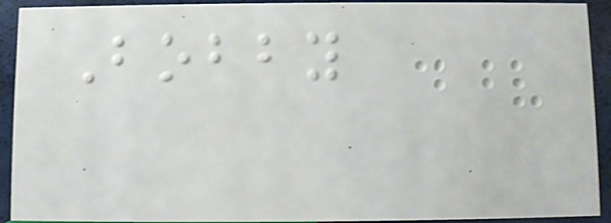Bobby
